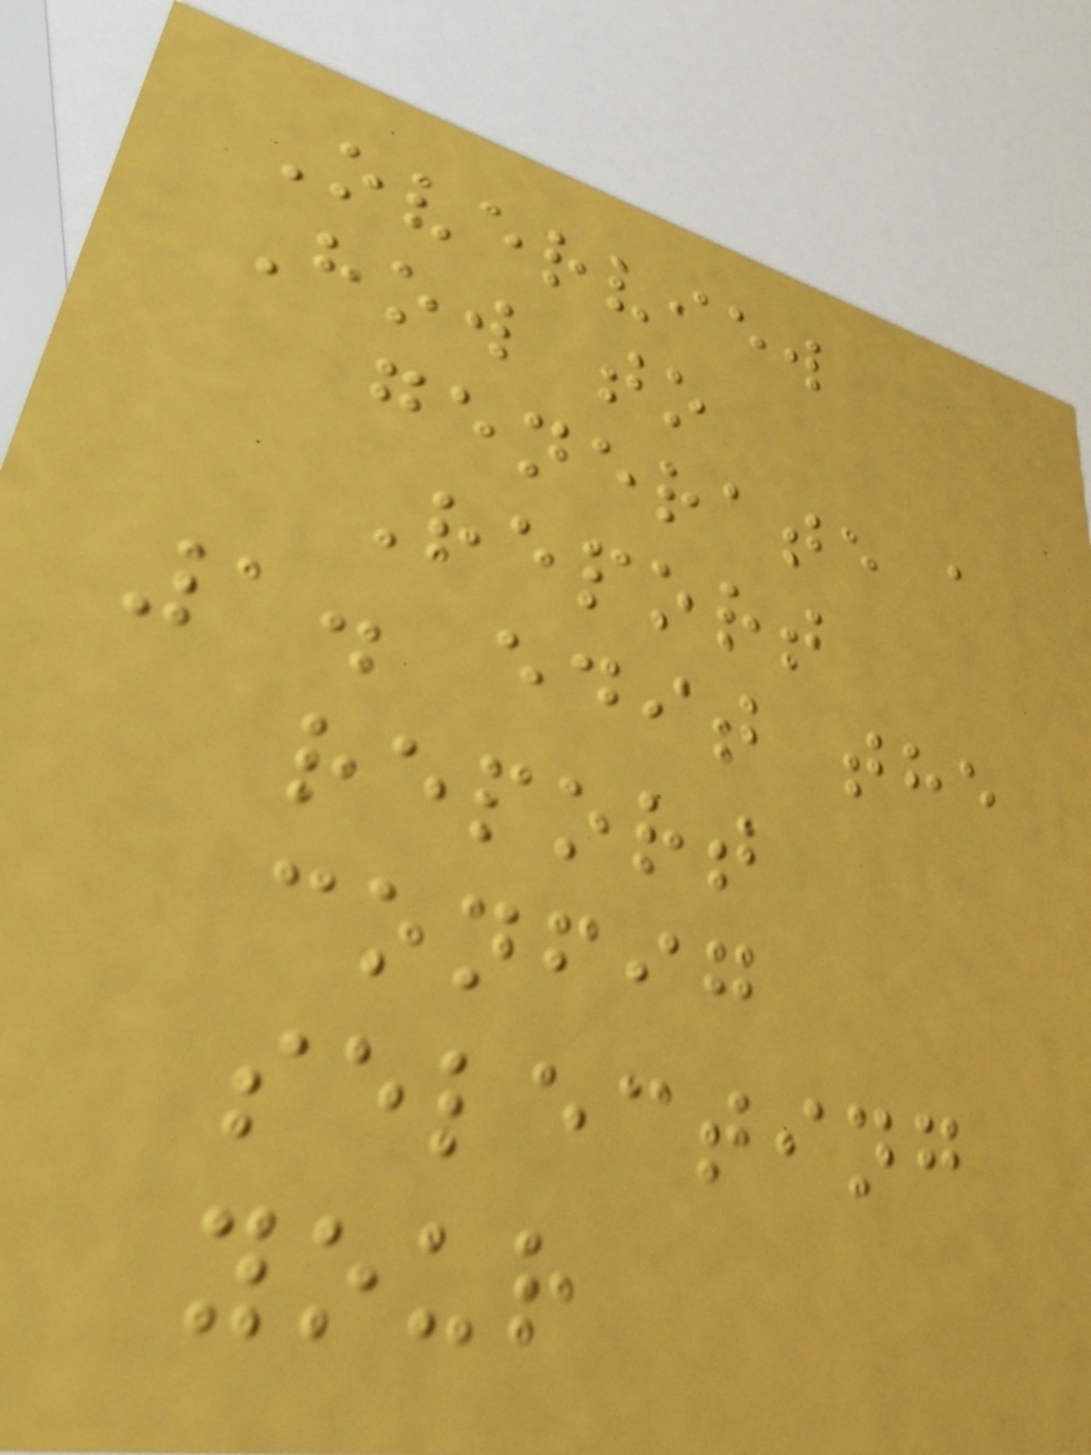Overview
How to
generate a
Report
1. edit the
report
config
selecting
your
